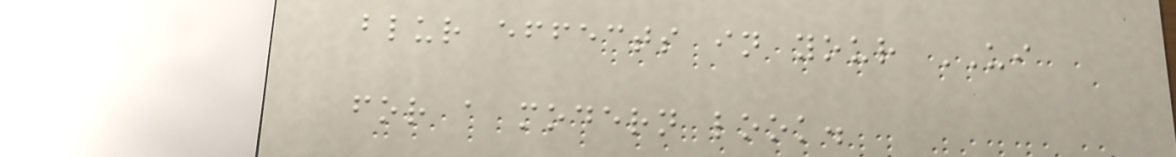blur effects in your UI
for a modern look.
